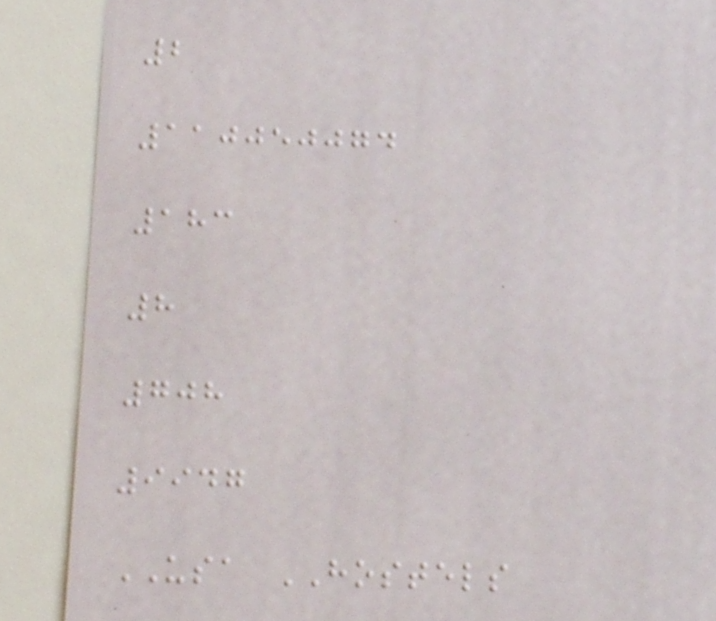2
110050074
183
8
708
9947
USA HOSTELS
